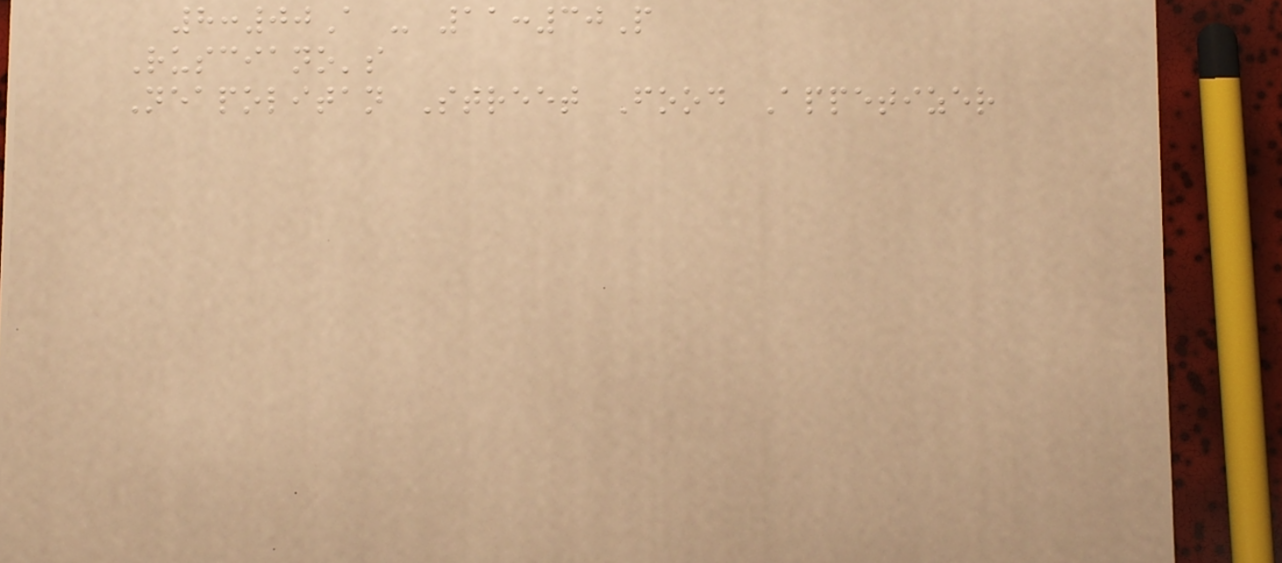8:00A - 11:30P
Rusciano's
Neapolitan Street Food Appetizer
